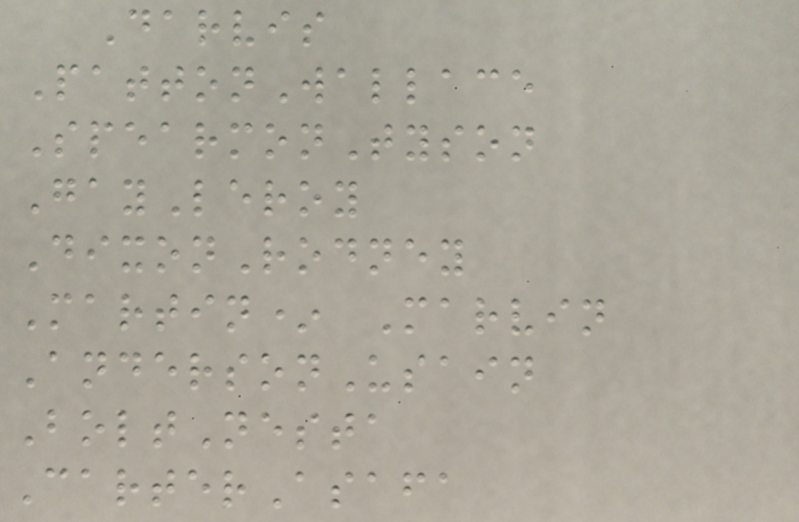Darvis
PattonWallace
SpearmonTyson
GayLeroy
DixonRodney
Martin* Marvin
AndersonUsain
BoltNesta
CarterAsafa
